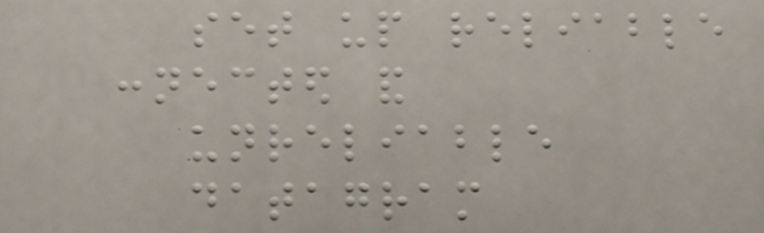set up reliable
connected and
unreliable
datagram
